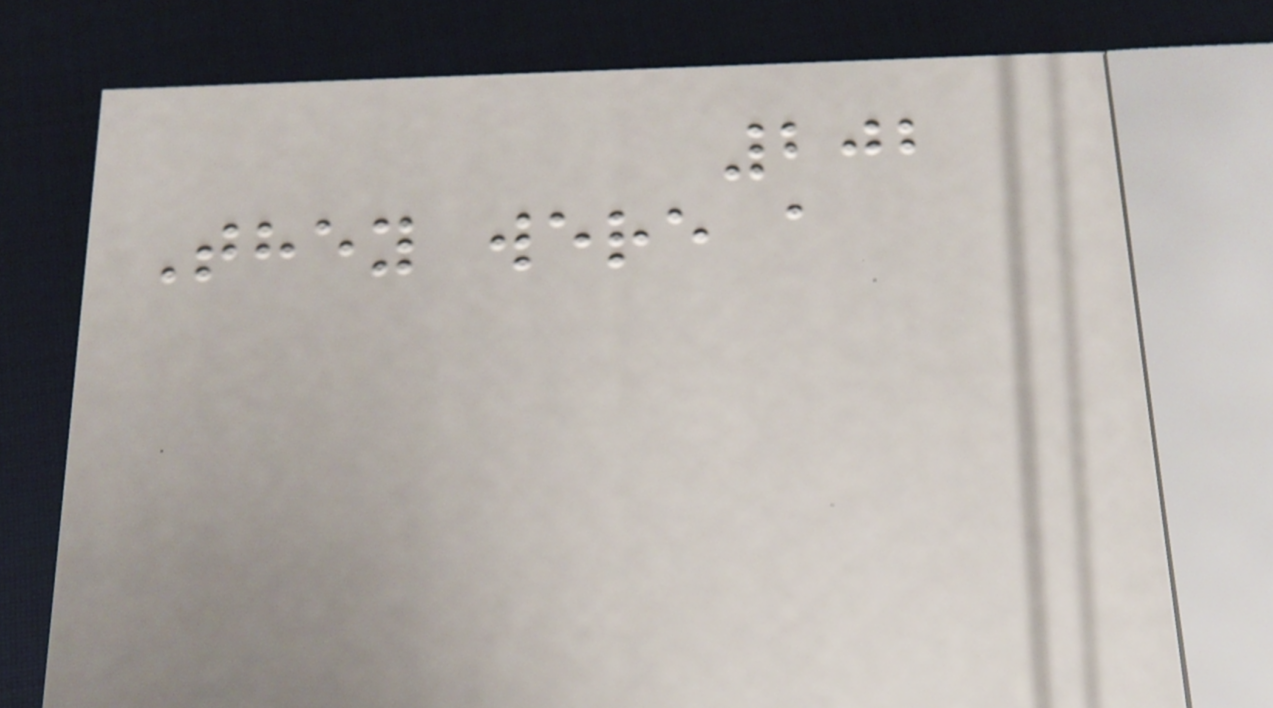202
They were a
